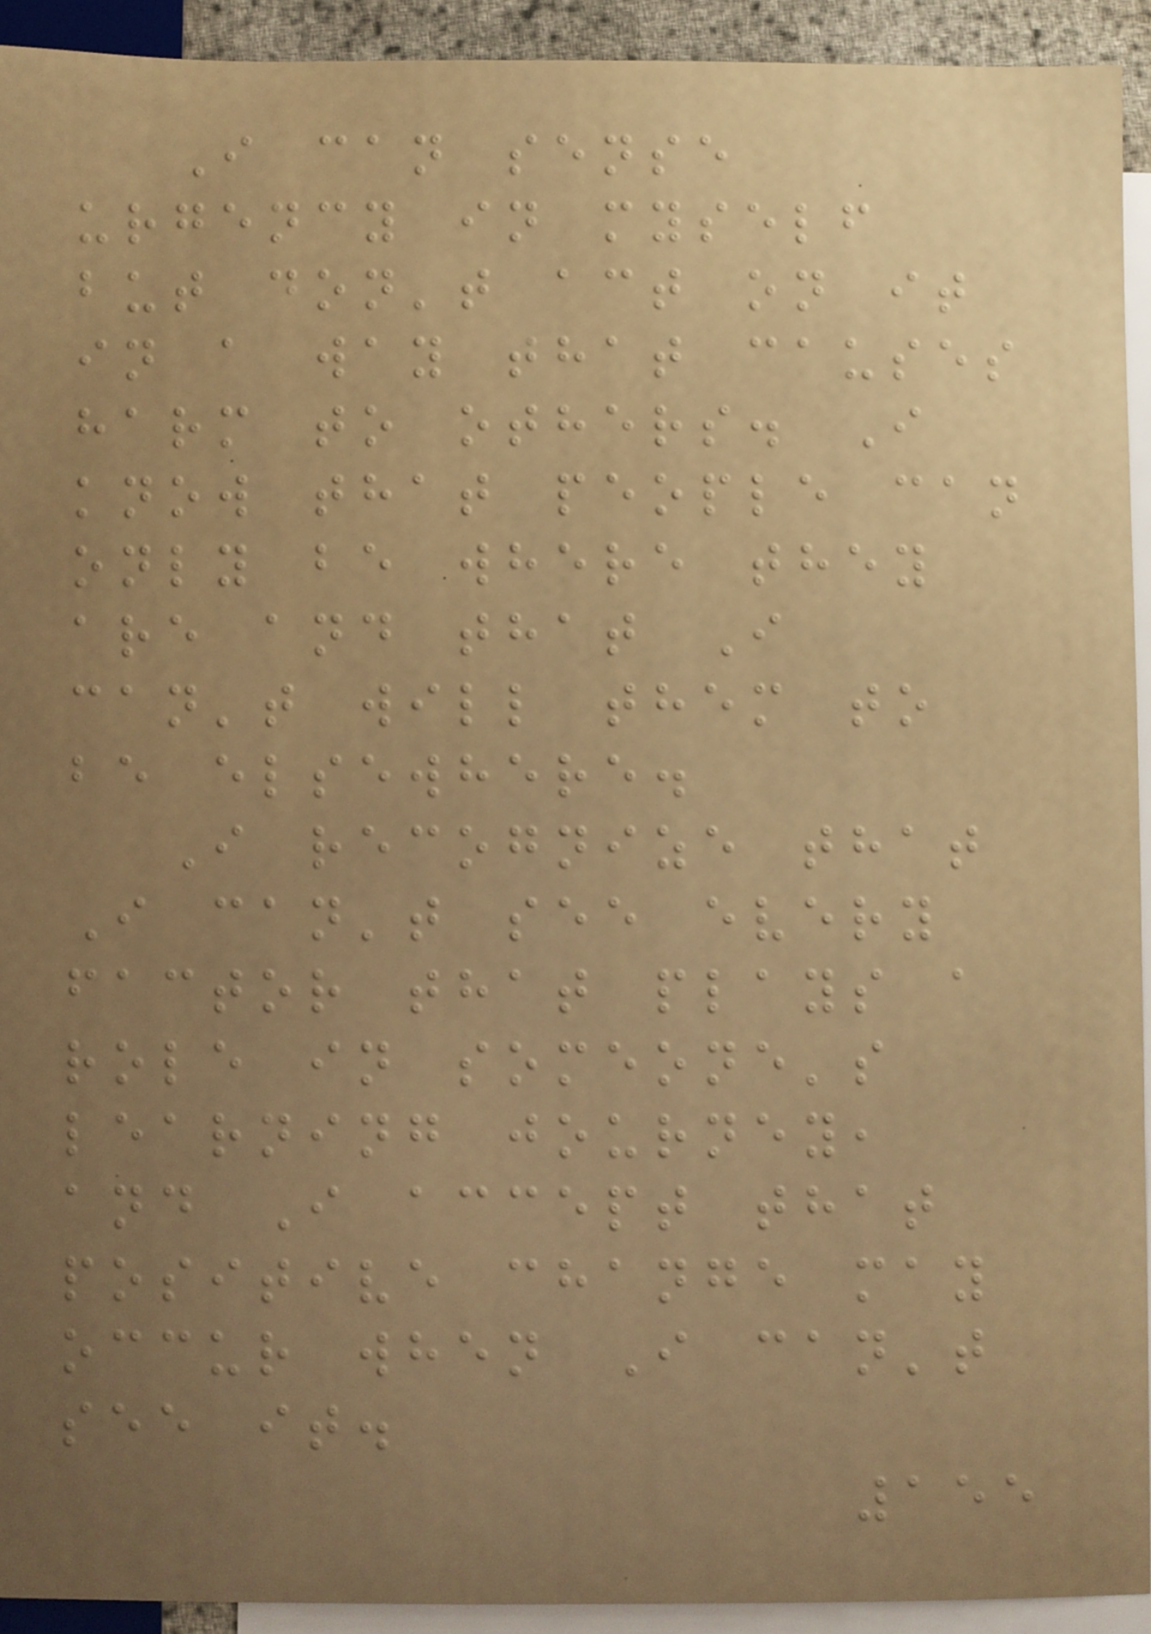I can sense
urgency in myself
but don't act on it
in a way that causes
harm to others. I
know that people can
only be where they
are and that I
can't will them to
be elsewhere.
I recognize that
I can't see every
factor that plays a
role in someone's
learning journey,
and I accept that
positive change may
occur when I can't
see it.
155
